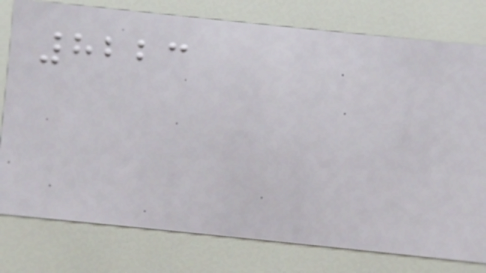8223
